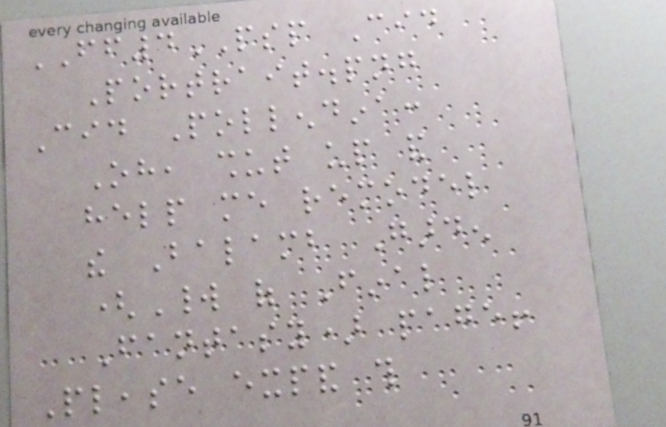FF4PSP Cid
Portrait.png
Cid Pollendina:
Oh, shut up and
help me remodel
the Balamb Garden
(World of Final
Fantasy) page!
Please expand this
